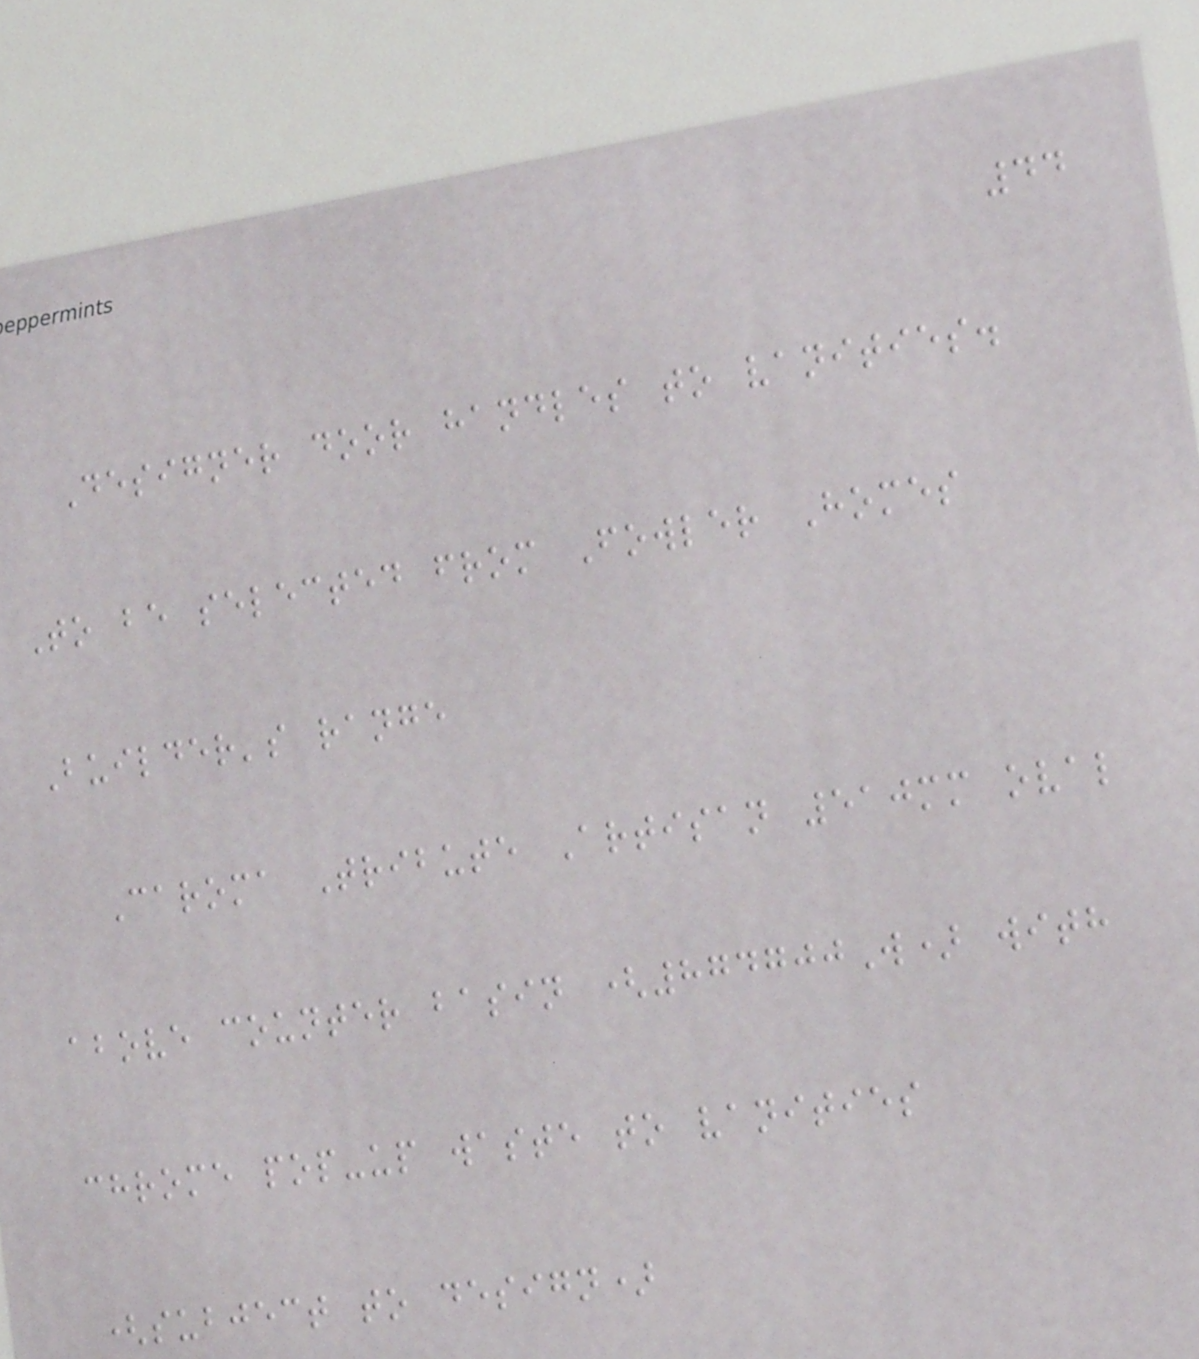44
Designer door handles to vanities.
To be selected from Fowler Homes
Builder's range
Caroma Tribute Artisan 510mm oval
above counter basin (874700W) with
chrome pop-up waste to vanities
(subject to design)
